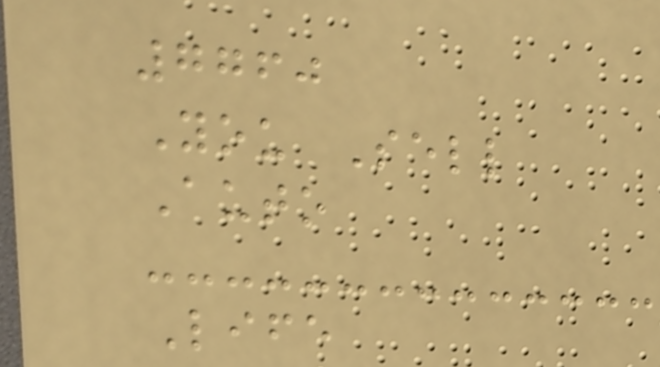7760
You Sell
Auto
Life
